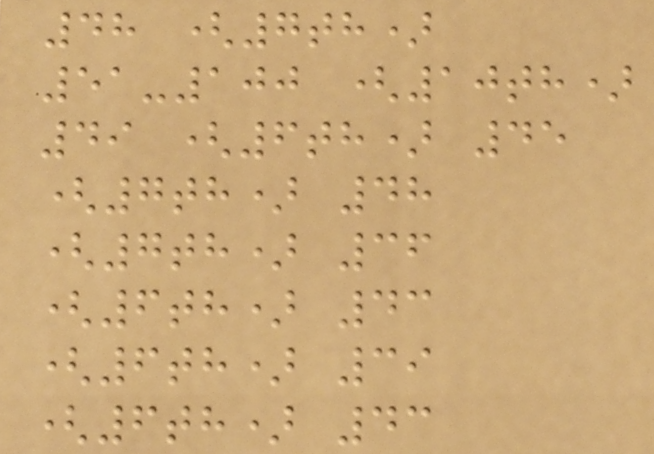48 (7th)
51-100 (10th)
49 (6th) 45
(7th) 48
(7th) 36
(6th) 43
(6th) 39
(6th) 43
